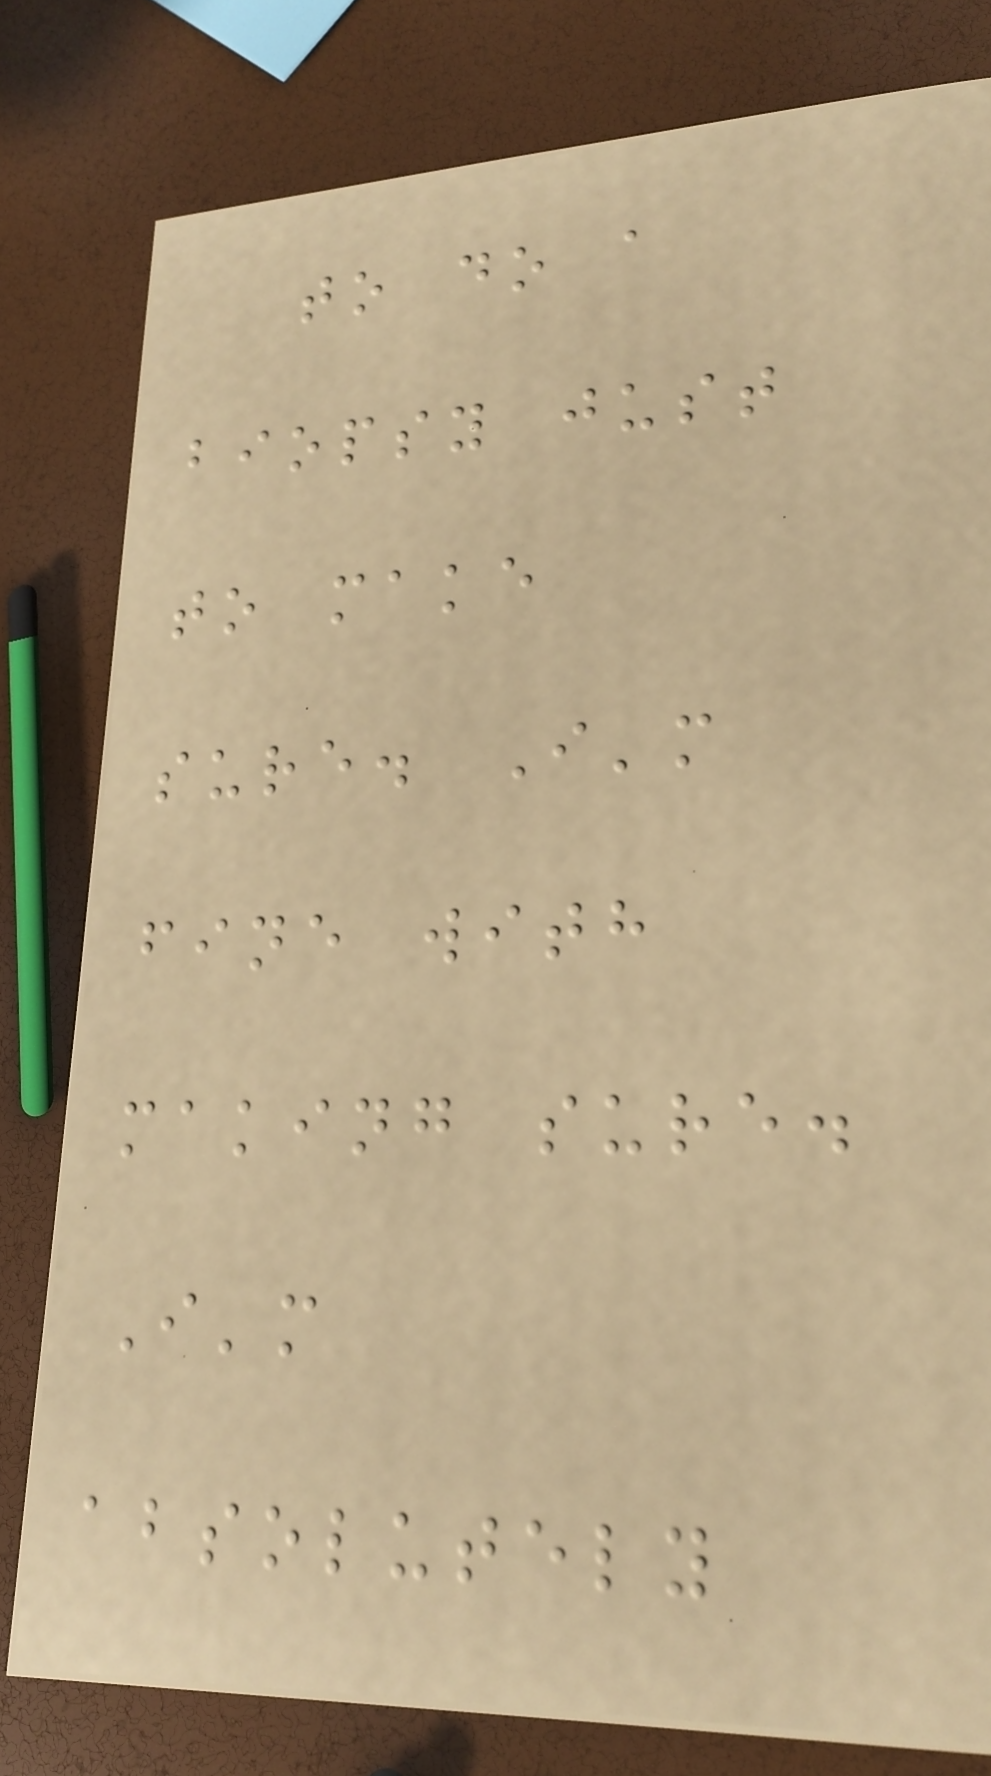to do a
biopsy just
to make
sure. I'm
fine with
making sure.
I'm
absolutely
